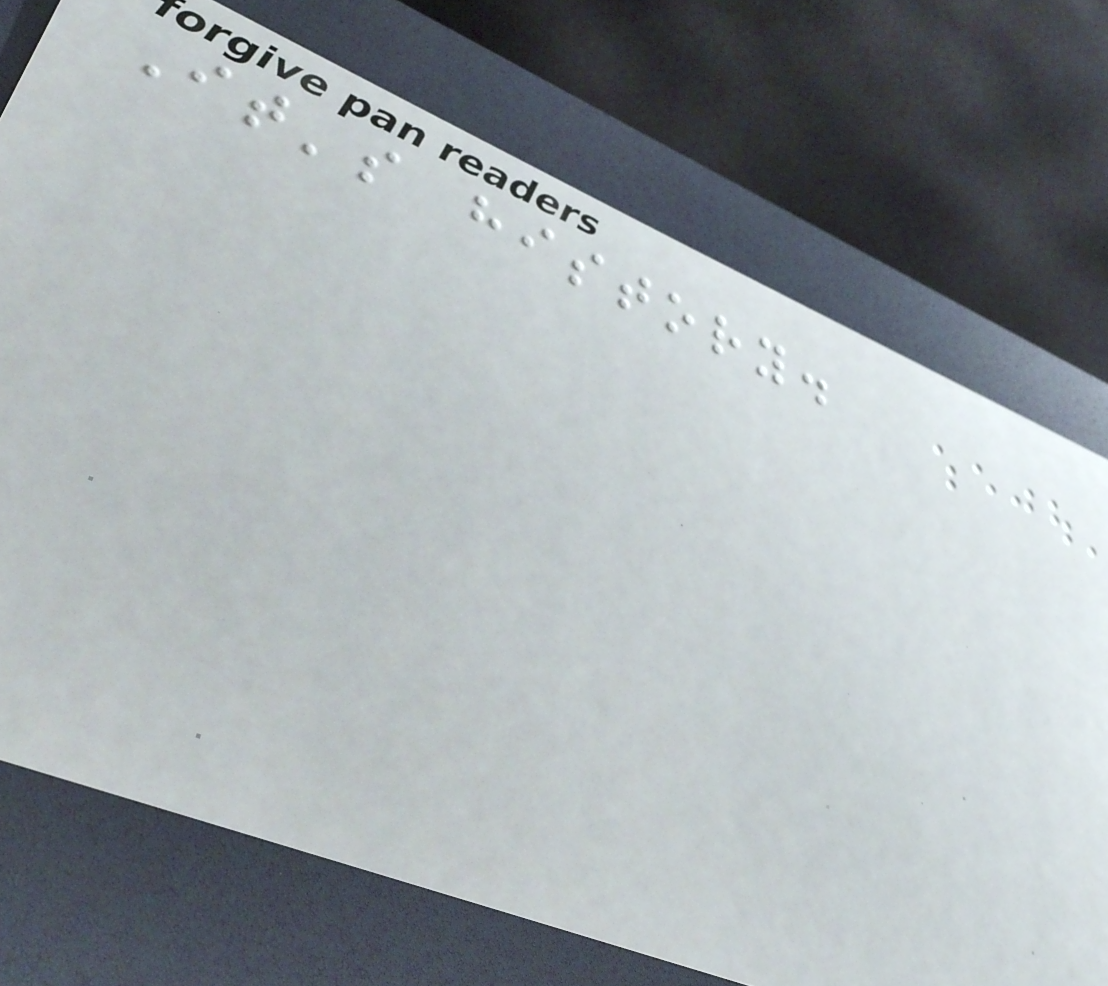It's history.
